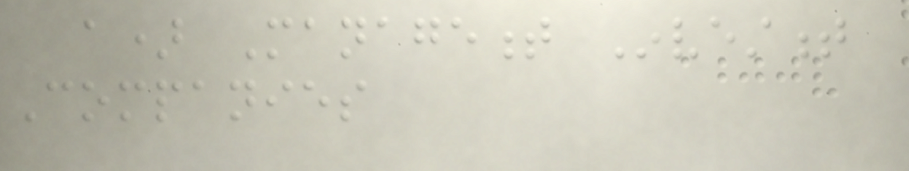a) Management Investment
Companies
